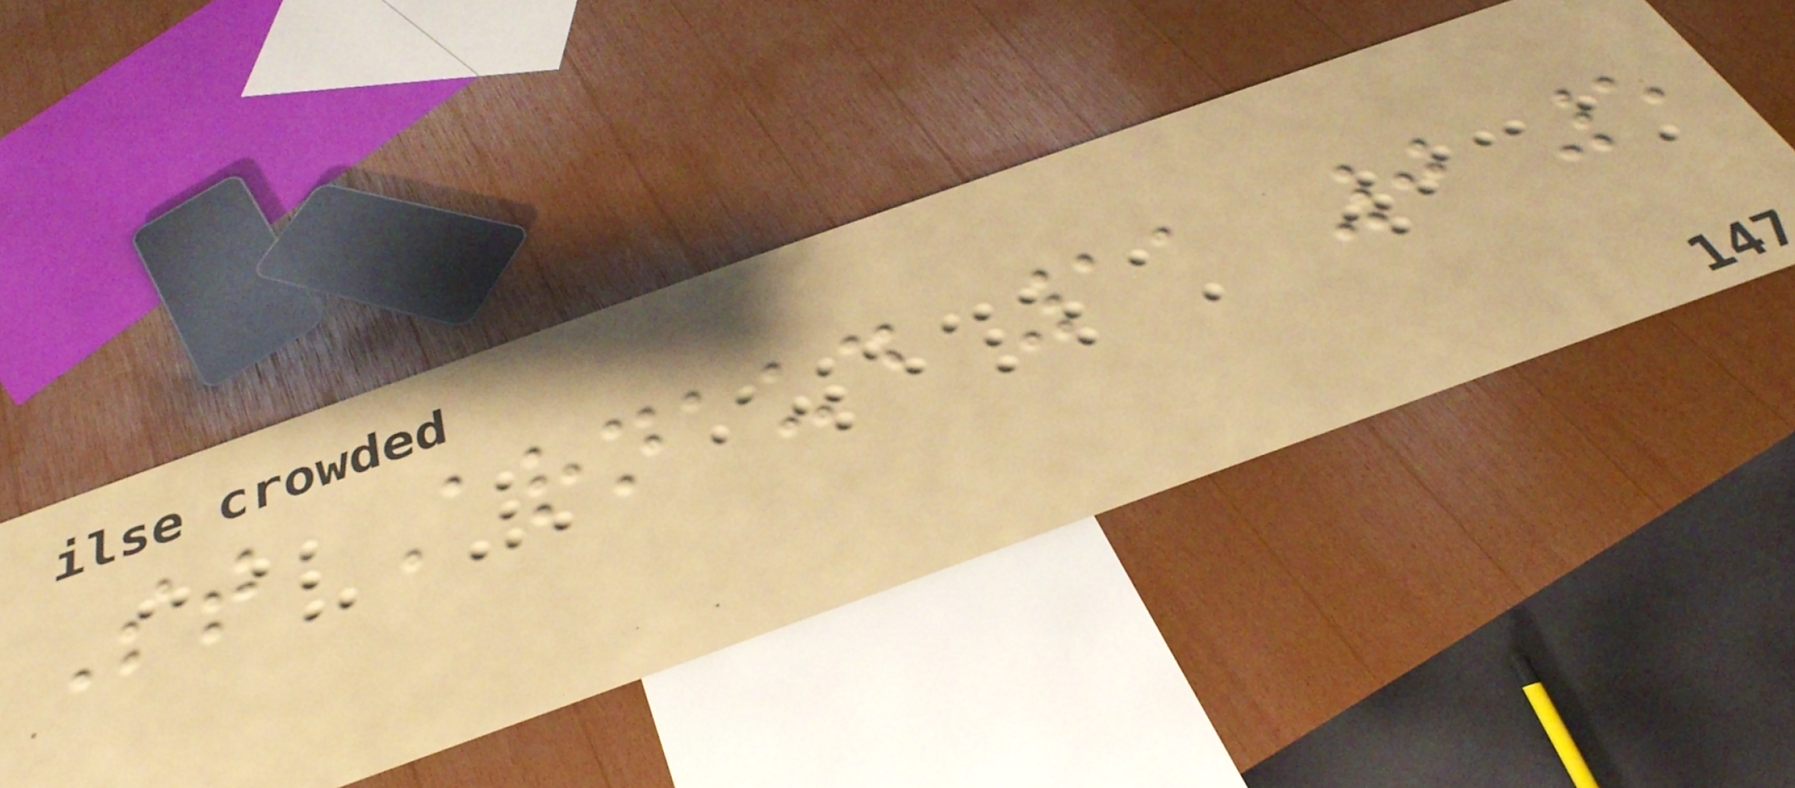St Arnaud 11 0 5
